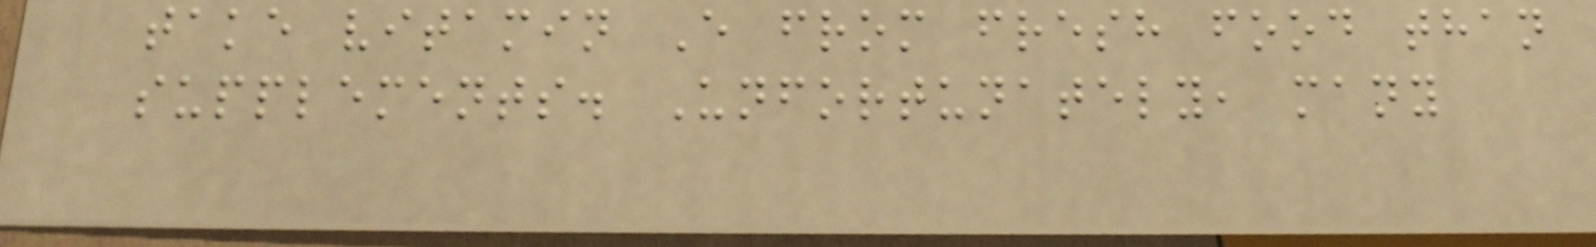take vitamin E from fresh food than
supplements. Unfortunately, many
